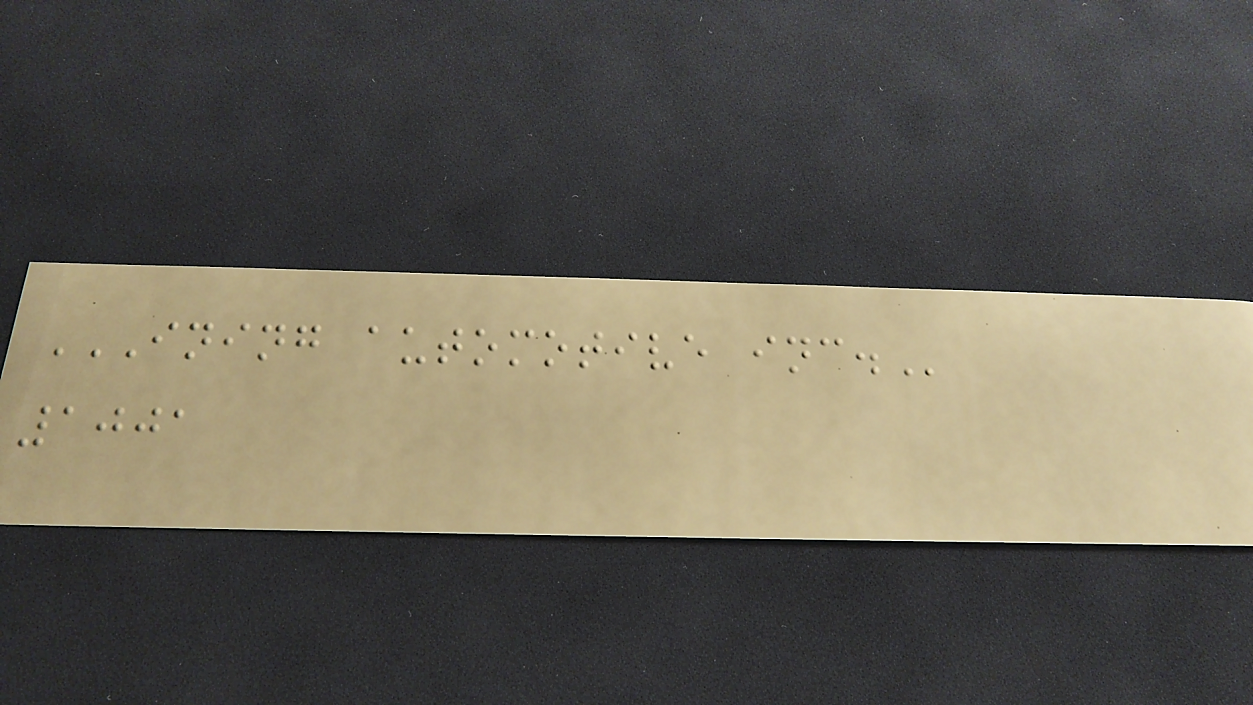INING AUTOMOTIVE INC.
1001
